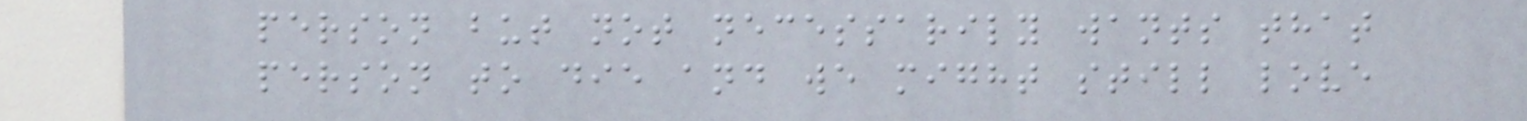person but not necessarily wants that
person to die and we might still love
